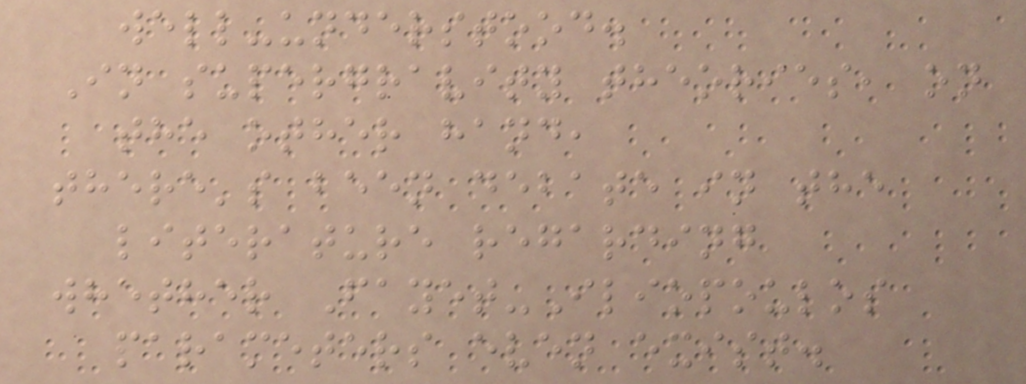well-understood.
In supergravity theories, on
the other hand,
there's been debate in the
literature regarding
whether Fayet-Iliopoulos
parameters even exist.
